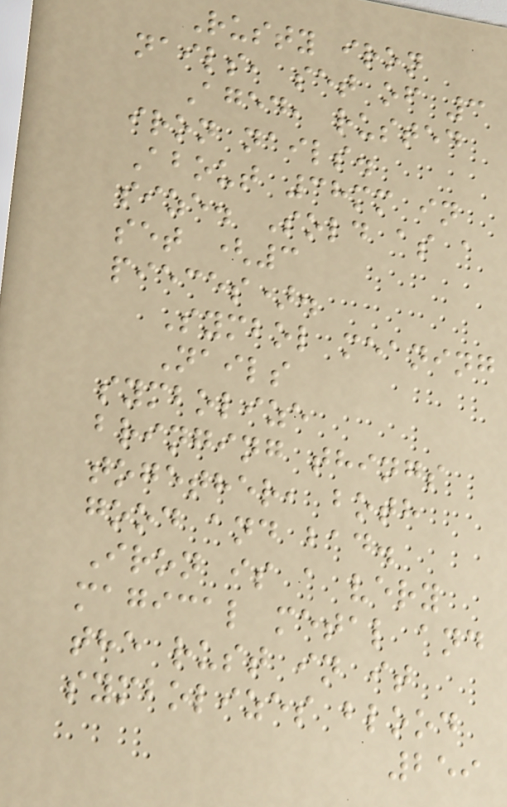Rusty iron
nails, set of 3
Aged, rusted
iron nails.
About 38mm in
size. Sold as a
set (3
pieces).
Symbol meaning
Nails
symbolize
bringing things
together, both
good and bad.
Iron is a very
magical metal and
the rust in it
symbolizes blood
259
